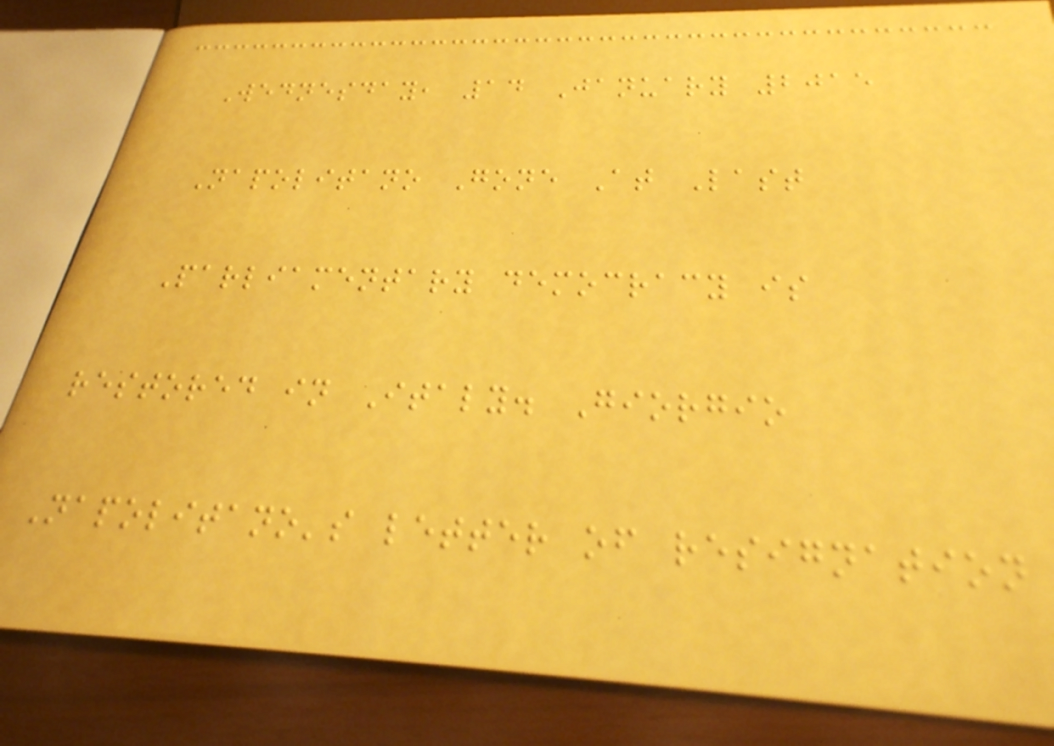Wednesday, 14 January 2015
Napolitano Gone At Last
Parliamentary democracy is
restored in Italy. Giorgio
Napolitano's letter of resignation
